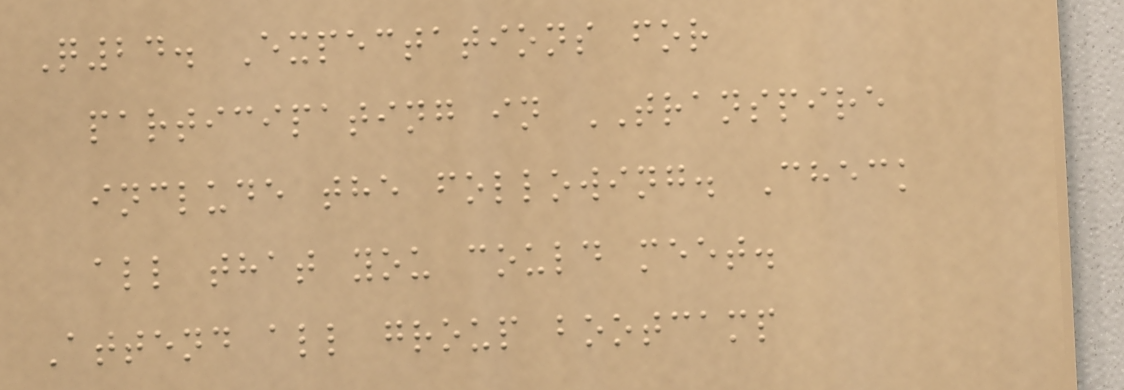Q24. Expectations for
participating in TRANSPIRE
include the following. Check
all that you could meet.
Attend all group bootcamp
